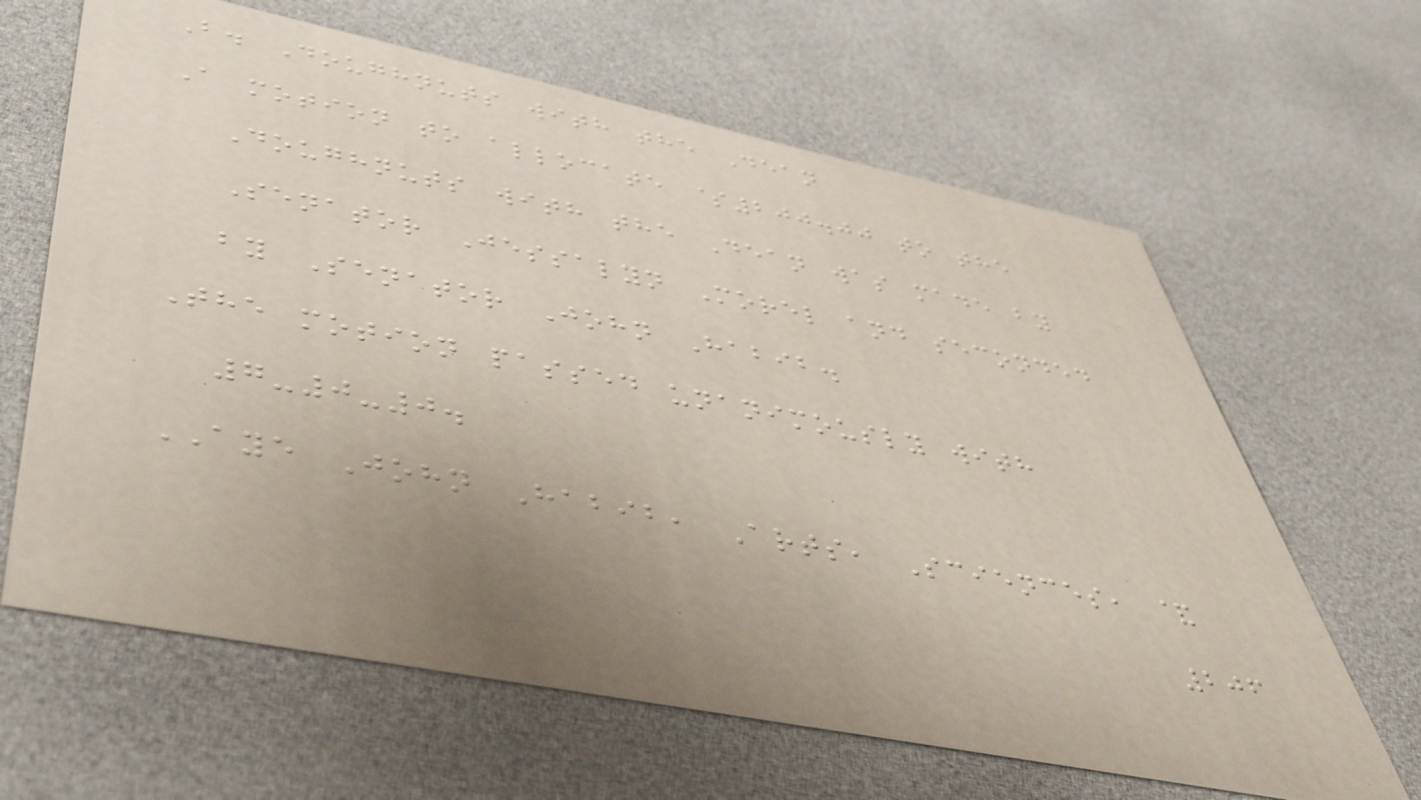B. Doughnuts with the Dean
A motion to allocate $200.00 to the
Doughnuts with the Dean was made by
Senator Jessalyn Morel and seconded
by Senator John Habib.
The motion passed unanimously with
7-0-0.
AYE John Habib, Arts, Sciences, &
206
